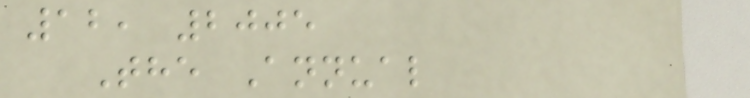12, 2005
The Annual
